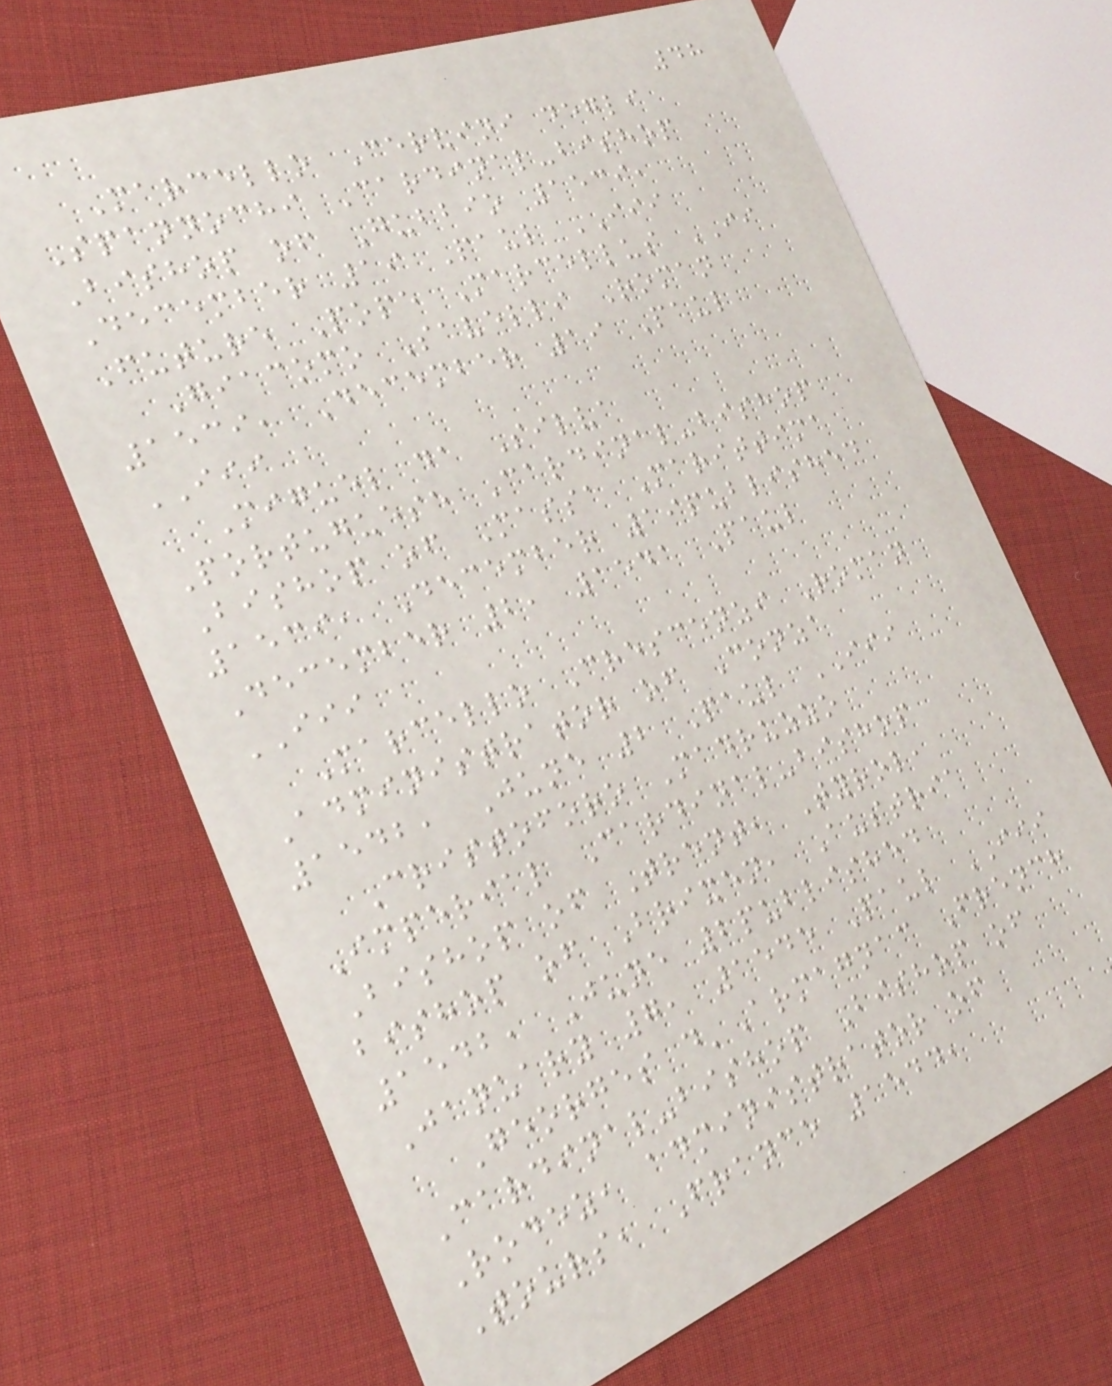48
Marcello Cervini degli
Spannochi Cardinal-bishop
Bishop of Gubbio 1539,
December 19 Paul III
Future Pope Marcellus II
Giacomo Savelli Roman
1539, December 19 Paul
III
Miguel da Silva
Portuguese Cardinal-bishop
Bishop of Massa Marittima
1539, December 19published
December 2, 1541 Paul
III
Marcello Crescenzi Roman
Administrator of Conza
1542, June 2 Paul III
Cristoforo Madruzzo
Imperial Cardinal-bishop
Bishop of Trent, Tyrol,
bishop of Brixen, Austria
1542, June 2published
January 7, 1545 Paul III
Georges d'Armagnac French
Cardinal-bishop Bishop of
Rodez, administrator of
Tours, France 1544,
